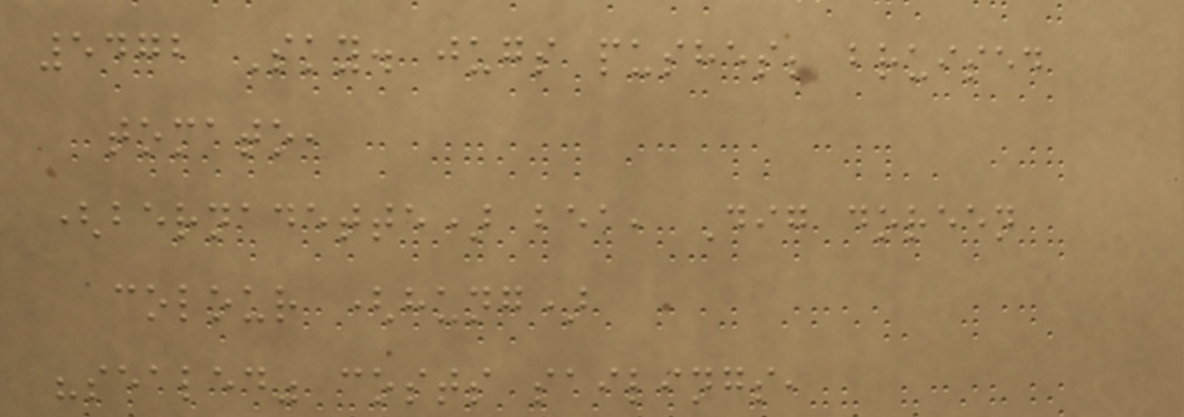5472 Sky. jugs pushes; bruised
tomato,
(bernadette) bea, Dig doreen
colour (hung)
"sealed" costs sailings,
